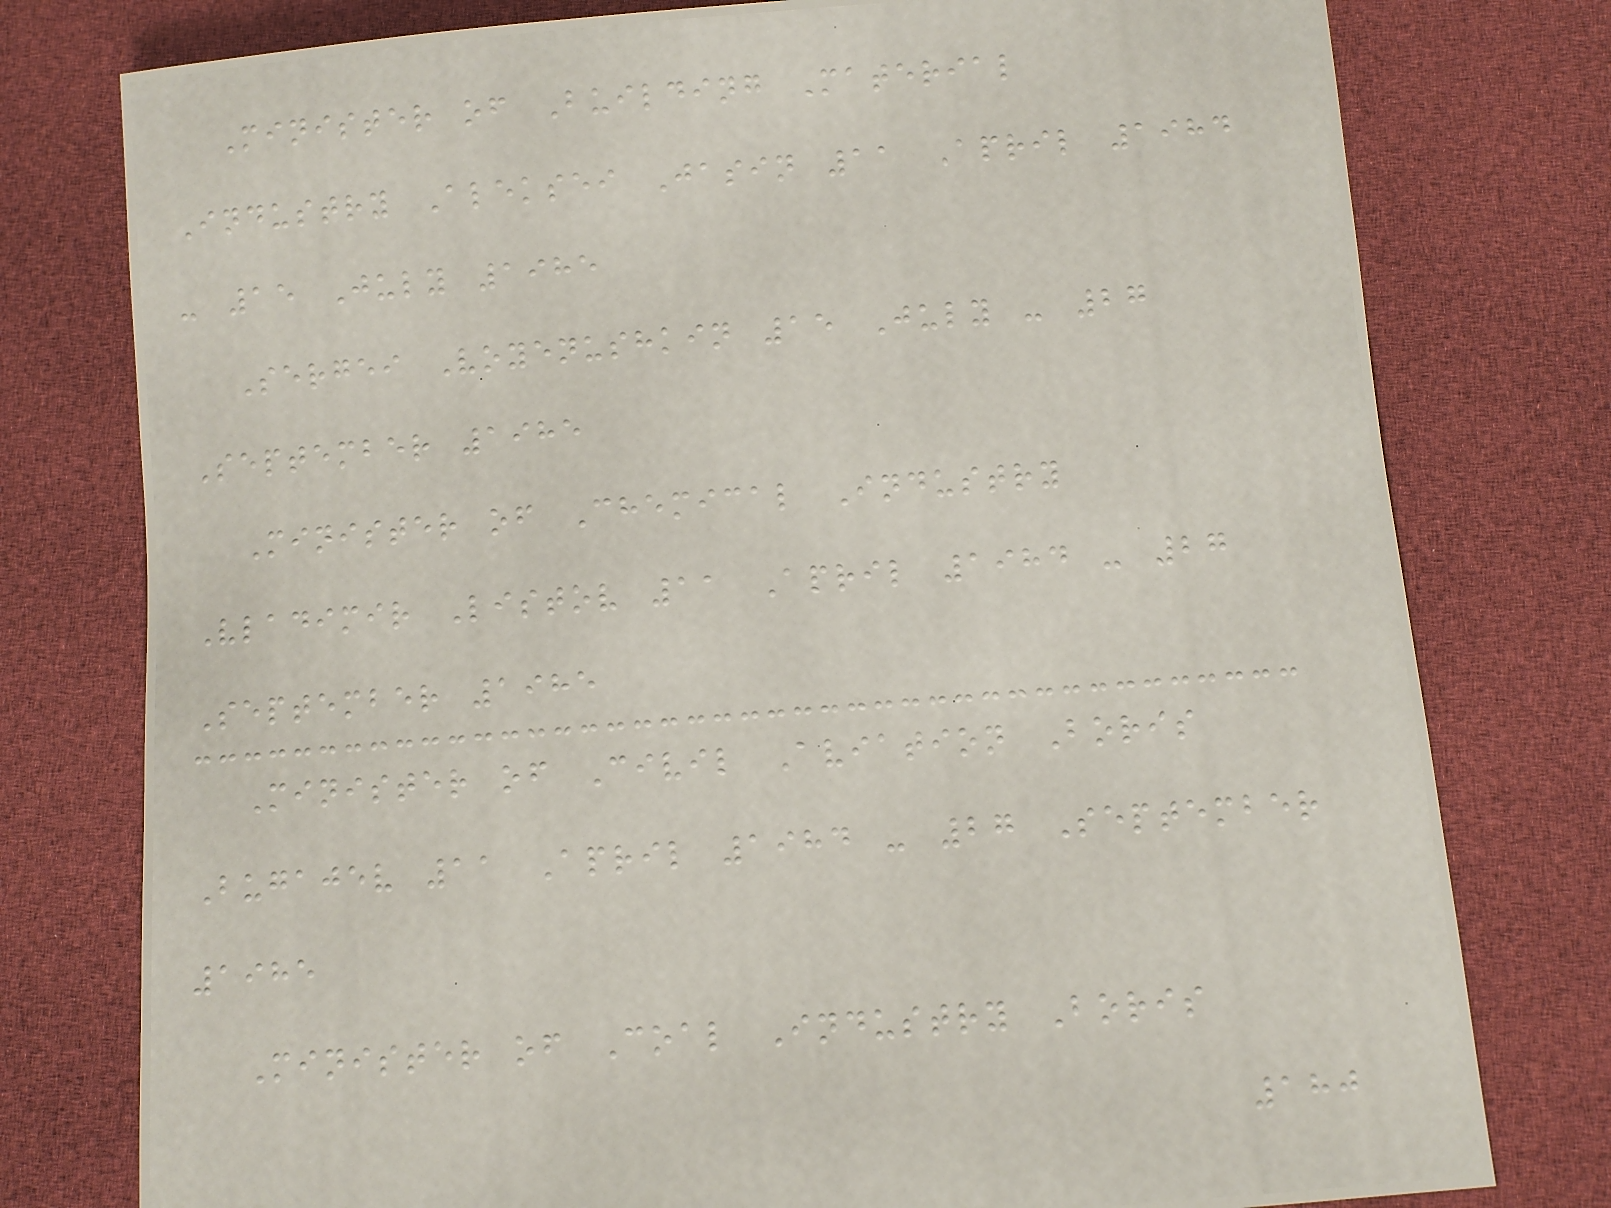Minister of Building Material
Industry Aleksei Jasin 11 April 1984
- 15 July 1985
Sergei Voyenushkin 15 July - 27
September 1985
Minister of Chemical Industry
Vladimir Listov 11 April 1984 - 27
September 1985
Minister of Civil Aviation Boris
Bugajev 11 April 1984 - 27 September
1985
Minister of Coal Industry Boris
180
